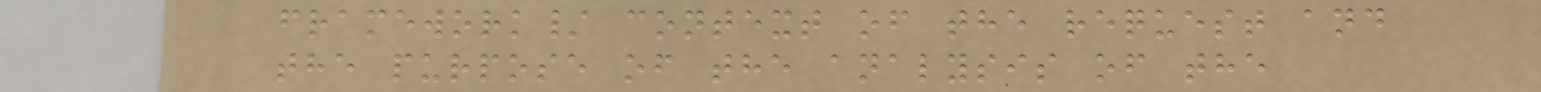framework/ context of the request and
the purpose of the analysis of the
